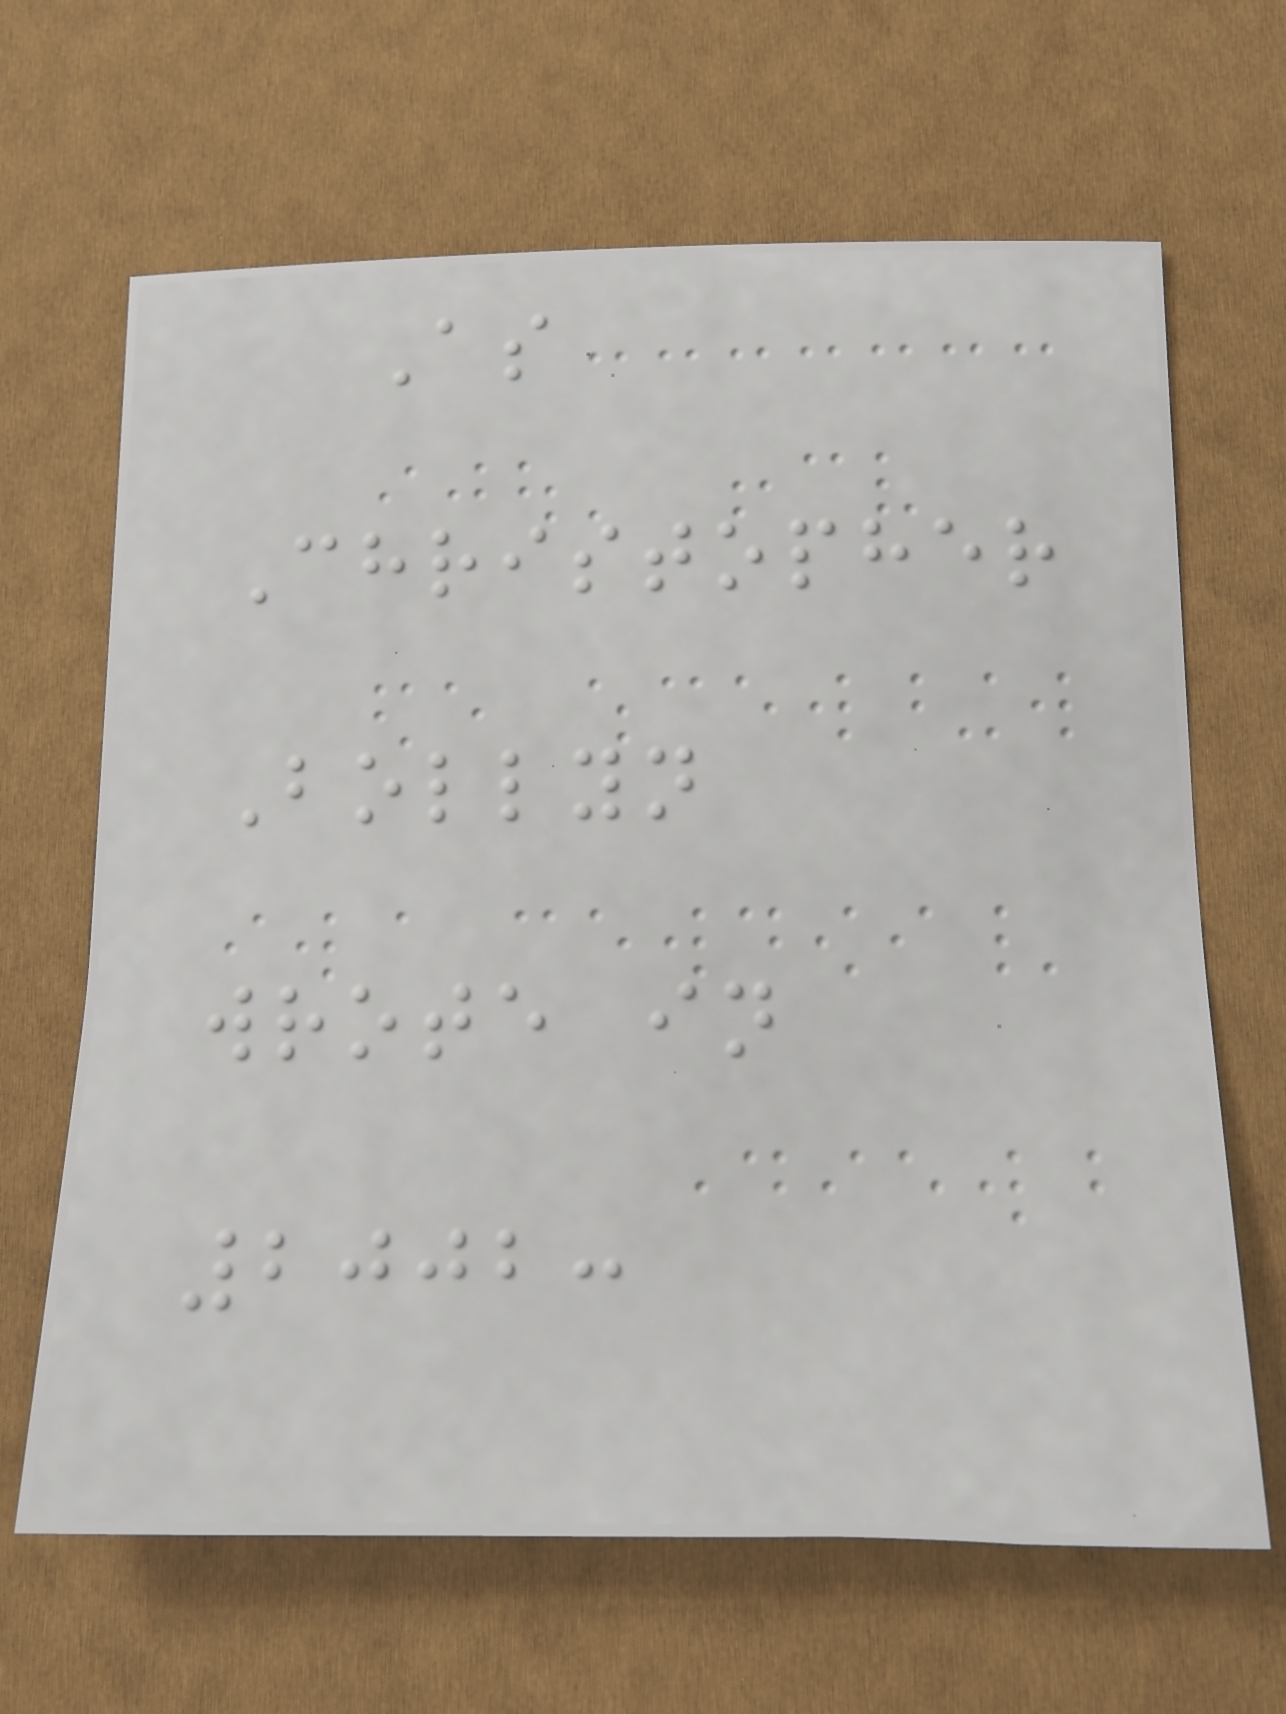As
Christopher
Bollyn
wrote in
2002:
